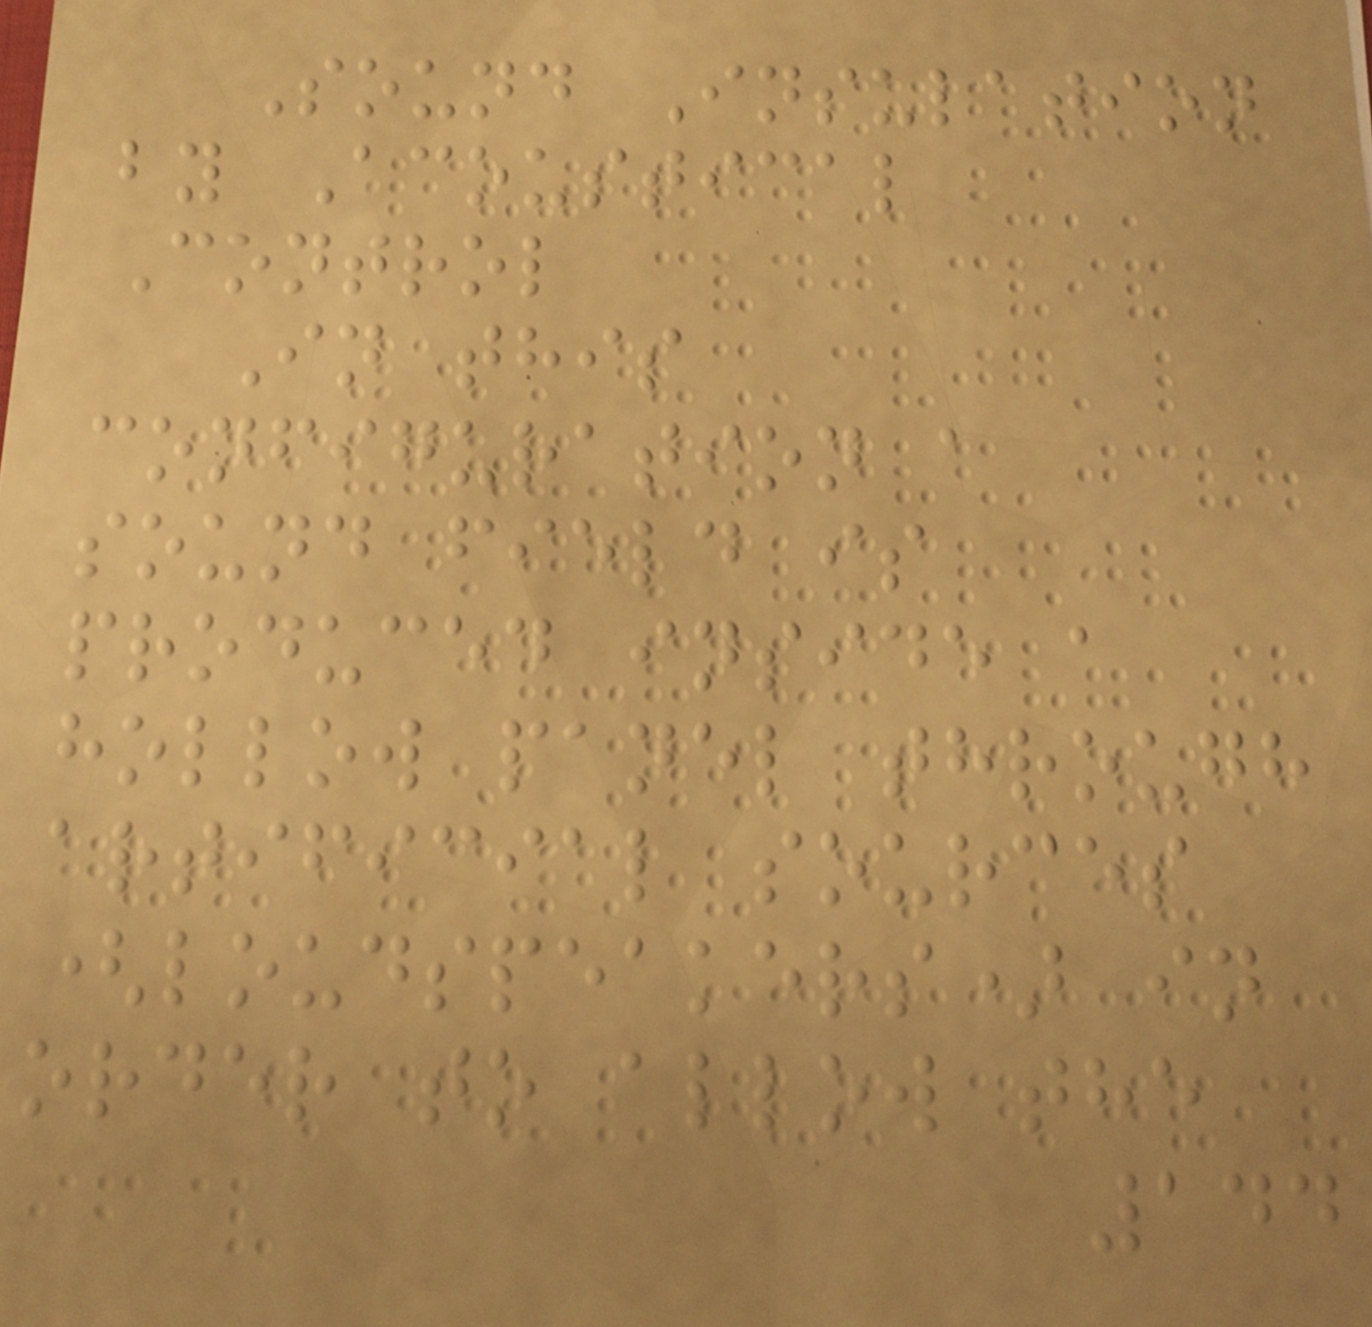Sound Insulation
by Acoustical
Control
In this
configuration a
sound field is
produced inside a
hollow panel through
artificial sources
(loudspeakers) in
order to allow the
144
